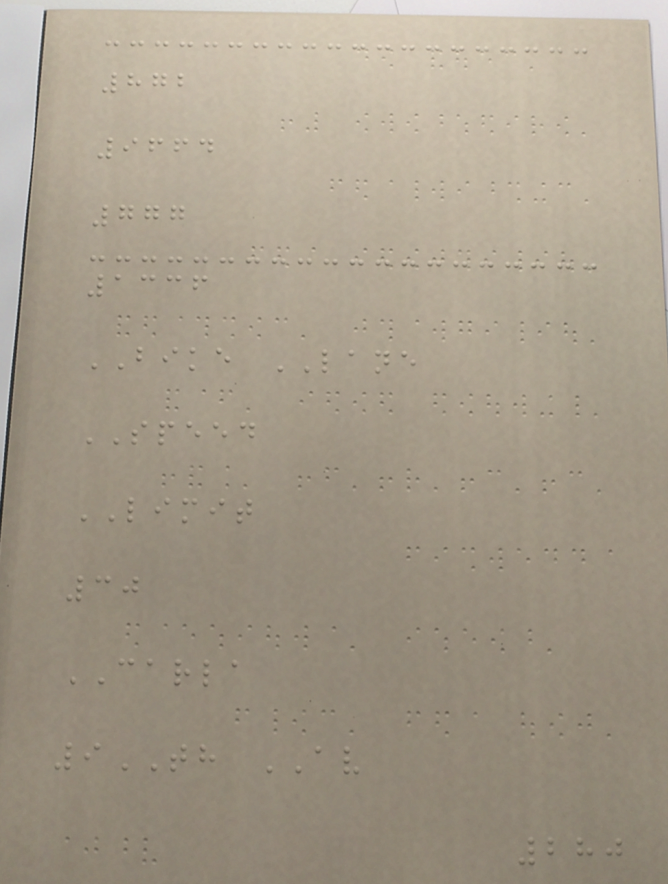872
9664
777
1336
BIKE LANE
SPEED
LIMIT
30
CARLA
9TH AV
280
